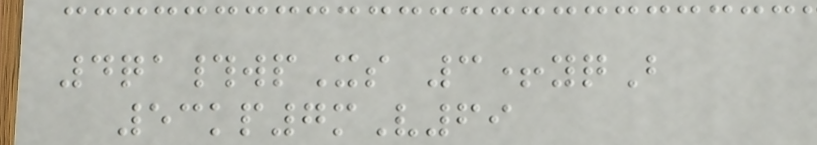4qa#wpXs 3+yqB
53kp7mV69
